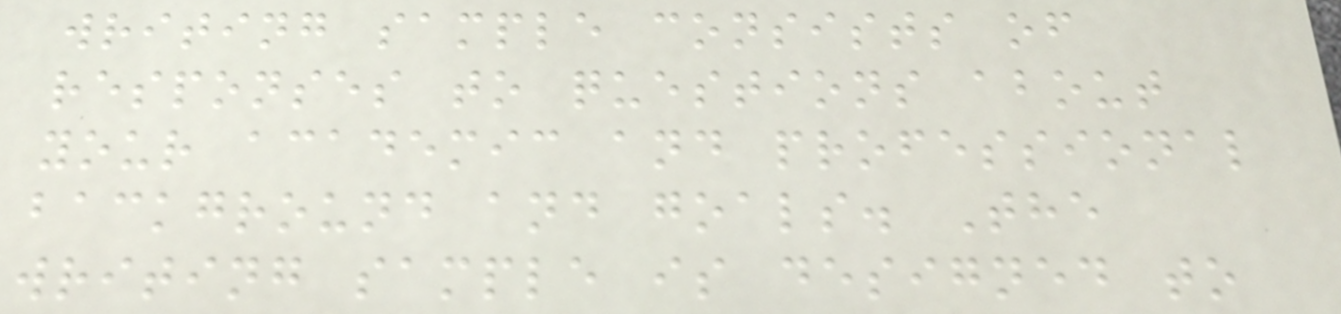writing sample consists of
responses to questions about
your academic and professional
background and goals. The
writing sample is designed to
